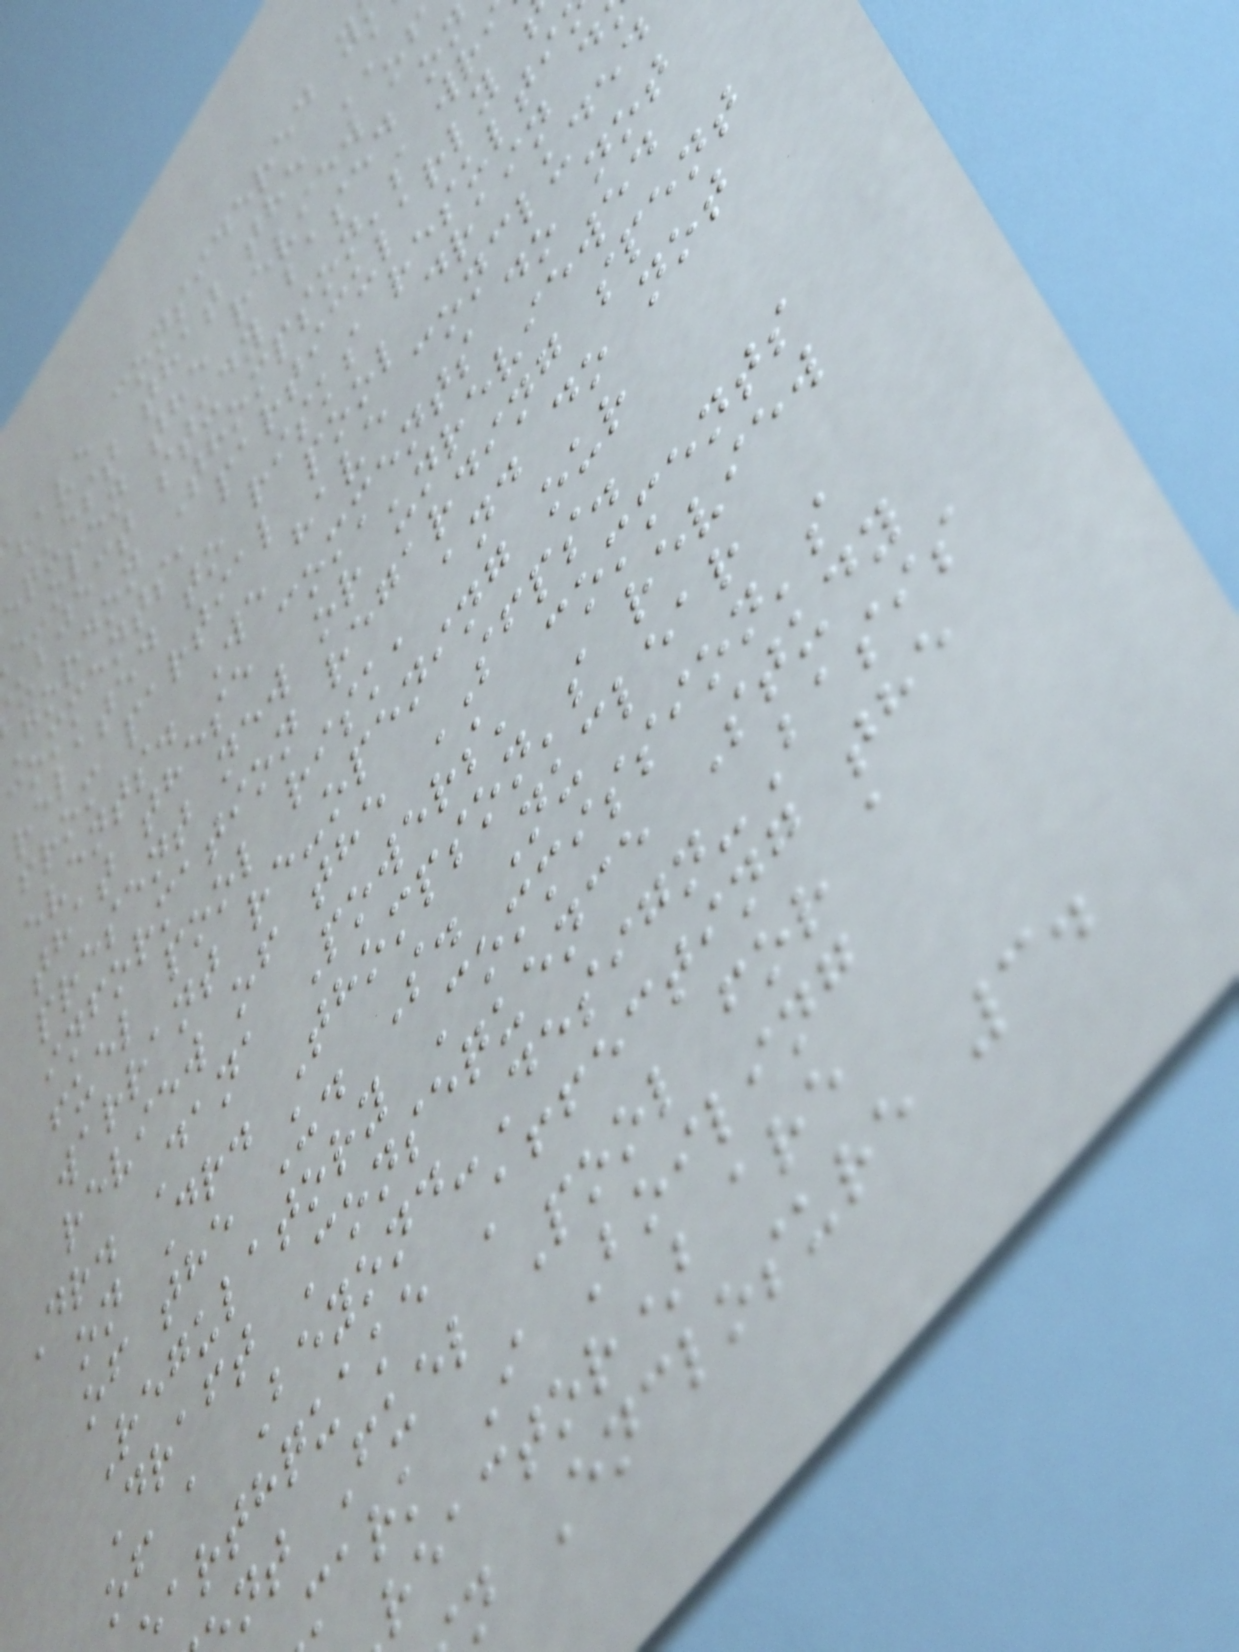have considered y
equest that the
e-open the review of
ubject study based on
gordon Thompson's wr
comments, particularly
related to risks resulti
from partial pool drain d
events. We have concluded
that these comments do not
present new or unreviewed
information regarding spent
fuel pool risk, and do not
warrant re-opening our
review of the SFPS.
Dr. Dana Powers' comments
on Dr. Thompson's review
of the U. S. Nuclear
Regulatory Commission's
Draft Consequence Study
of a Beyond-Design-Basis
arthquake Affecting the
nt Fuel Pool for a
mark I Boiling
reactor) are
n Enclosure 3.
